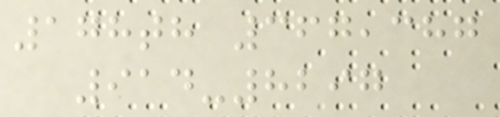178th 367,387
914-8297
